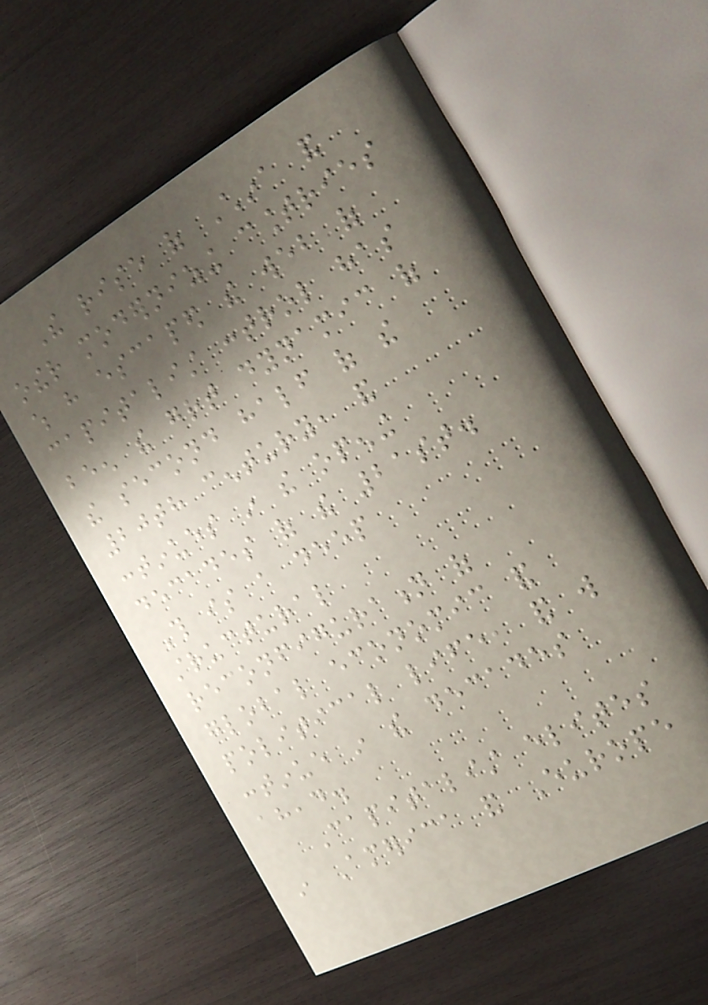The rise of China and
other modernizing countries
which have escaped the web of
capitalist control has
been the great dynamic of
the second half of the
20th century, and
continues in the opening
decades of the 21st.
This is a deep
structural
reconfiguration of
global economic and
political life, and will
continue in the decades
ahead.
Capitalist elites
in America and Europe
